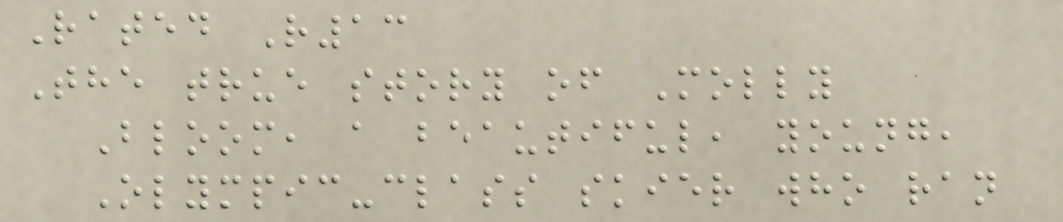Rated R13
The true story of Molly
Bloom, a beautiful, young,
Olympic-class skier who ran
